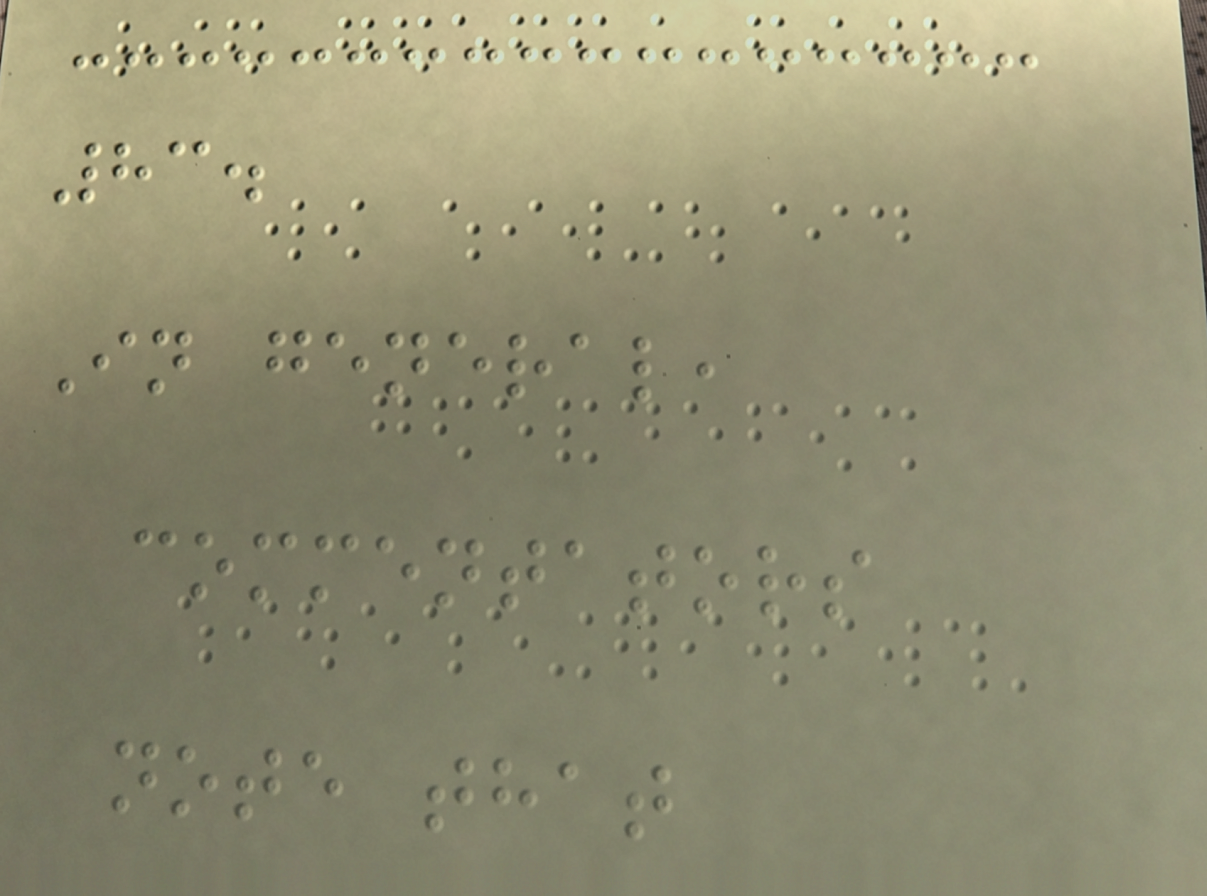83.
In general,
commentators
note that
